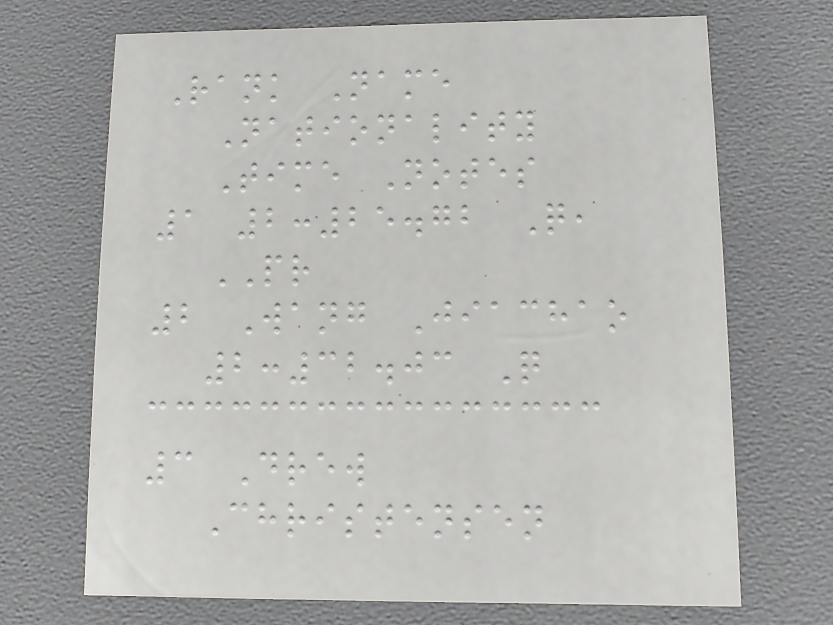Rank Name
Nationality
Time Notes
1 2:25.72 Q,
PR
2 Wang Jiachao
2:32.03 Q
3 Drew
Christensen
